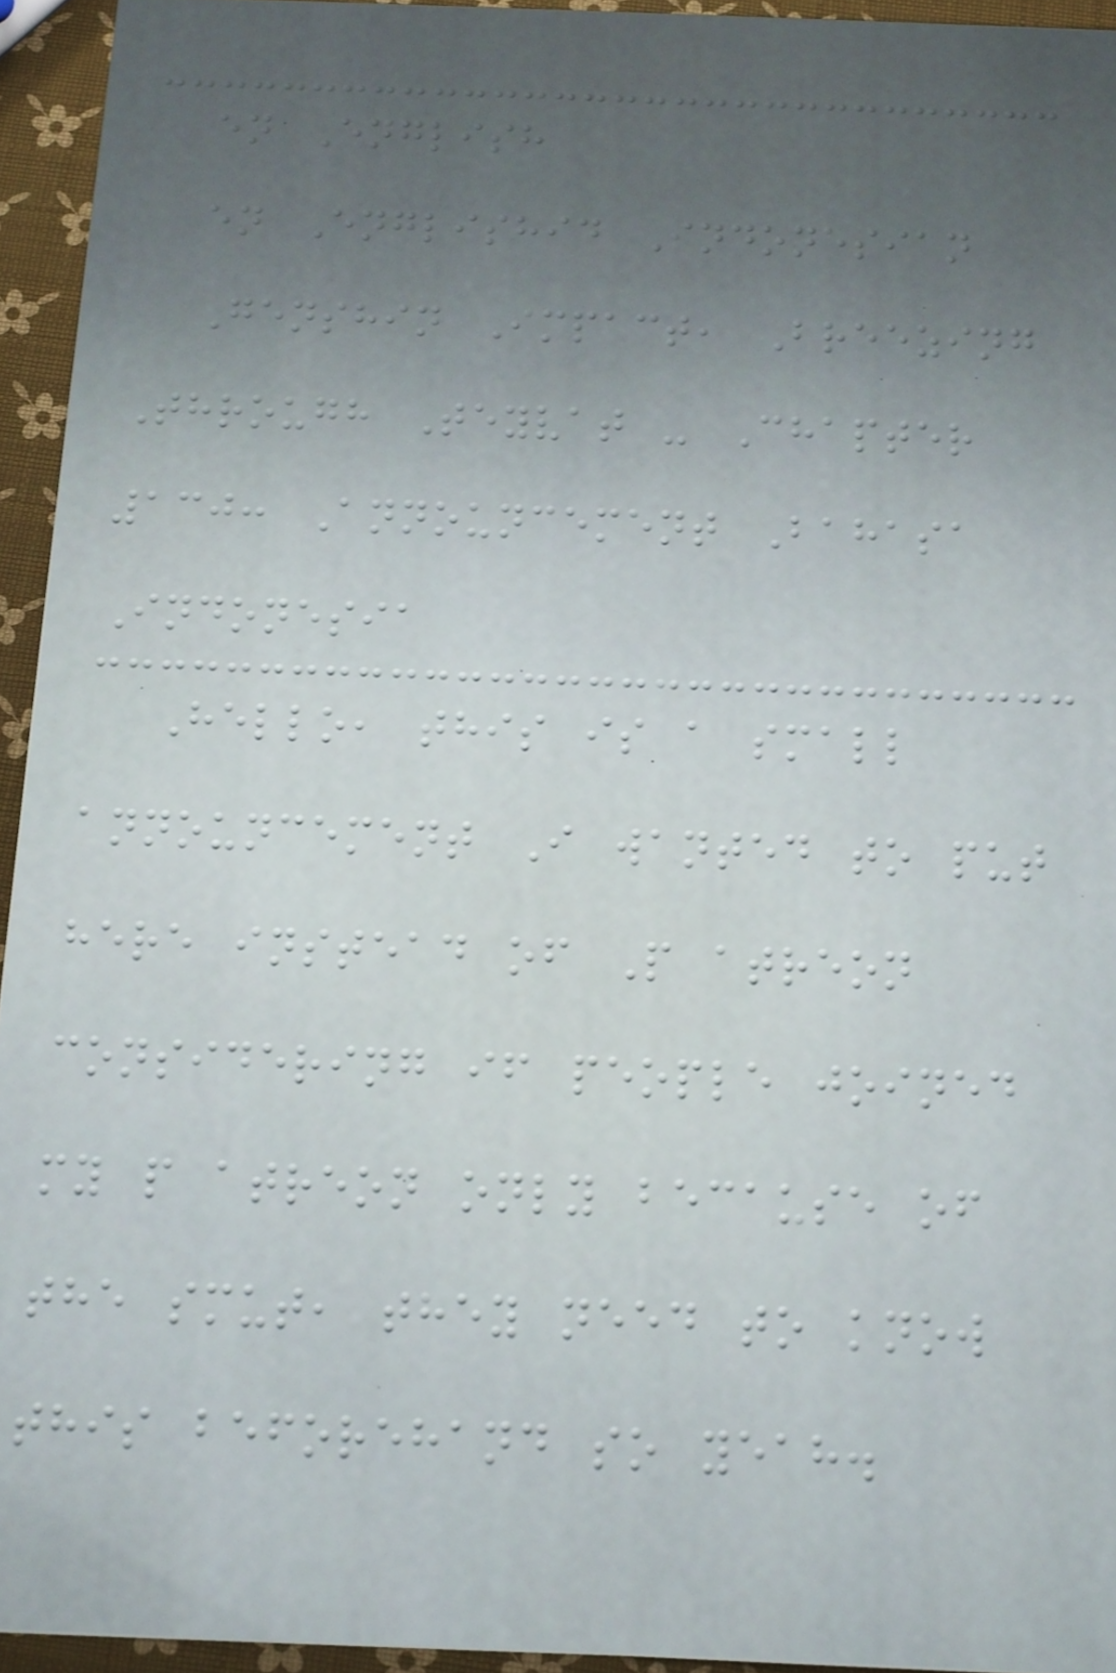en English
en Englishid Indonesian
Genshin Impact, Breezing
Through Teyvat - Chapter
130: Announcement Bahasa
Indonesia
Hello, this is a small
announcement I wanted to put
here instead of P atreon
considering if people joined
my p atreon only because of
the smut, they need to know
this beforehand so yeah.
